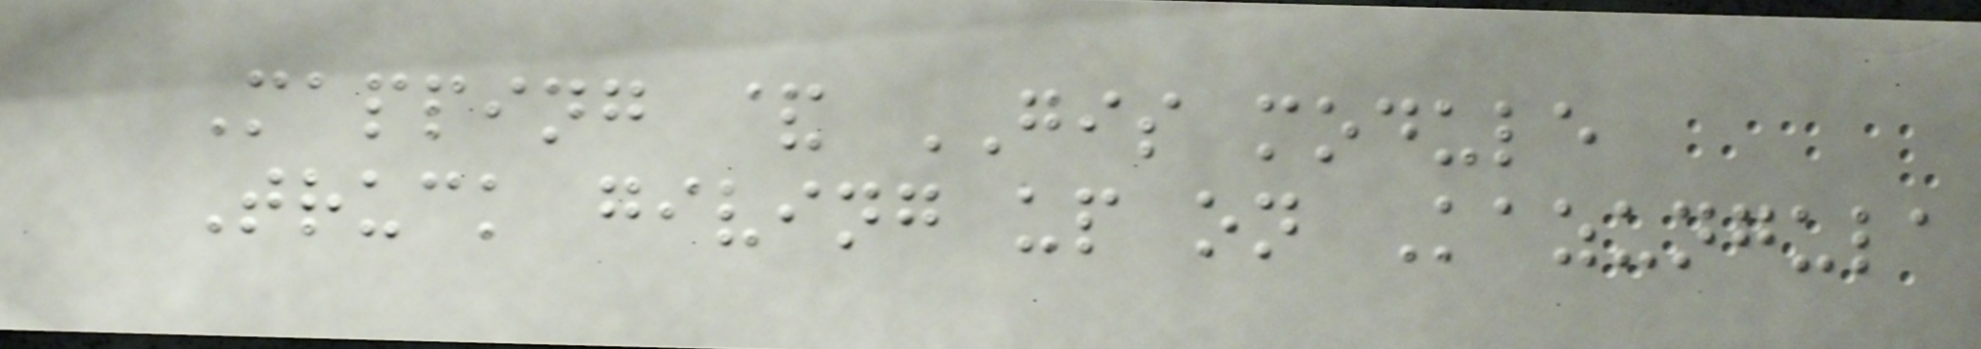Mapping & GIS module
Truck giving up on Kazungula
